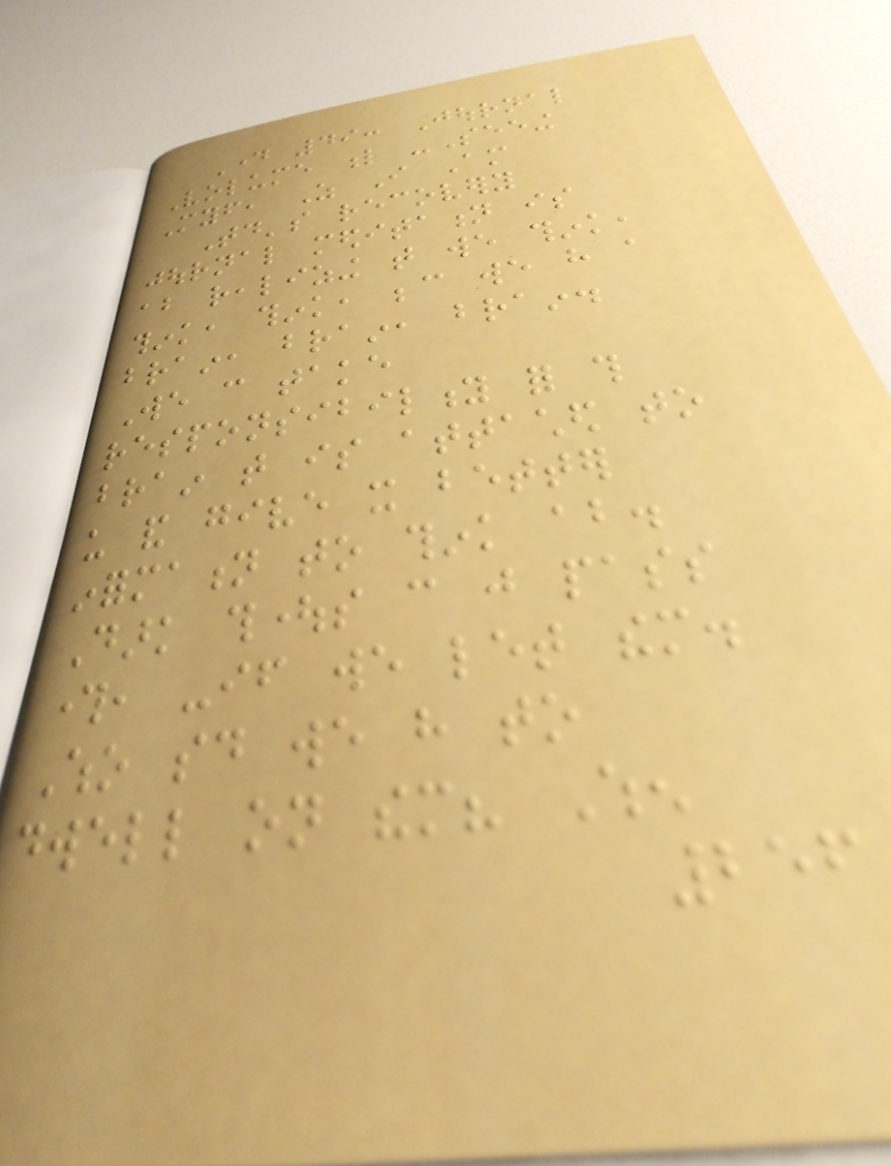Day 49: Journal
Volume l -Seeing
Myself, As I Am
Today's recovery
journal meditation is
about realizing that we think,
think, think, because we have a
brain, brain, brain.
We can take
responsibility for this
brain that is attached to
us and give it better
information to think about.
Dark thoughts can just pass
through, -if we let them.
Who said we have to
dwell on them? When
256
